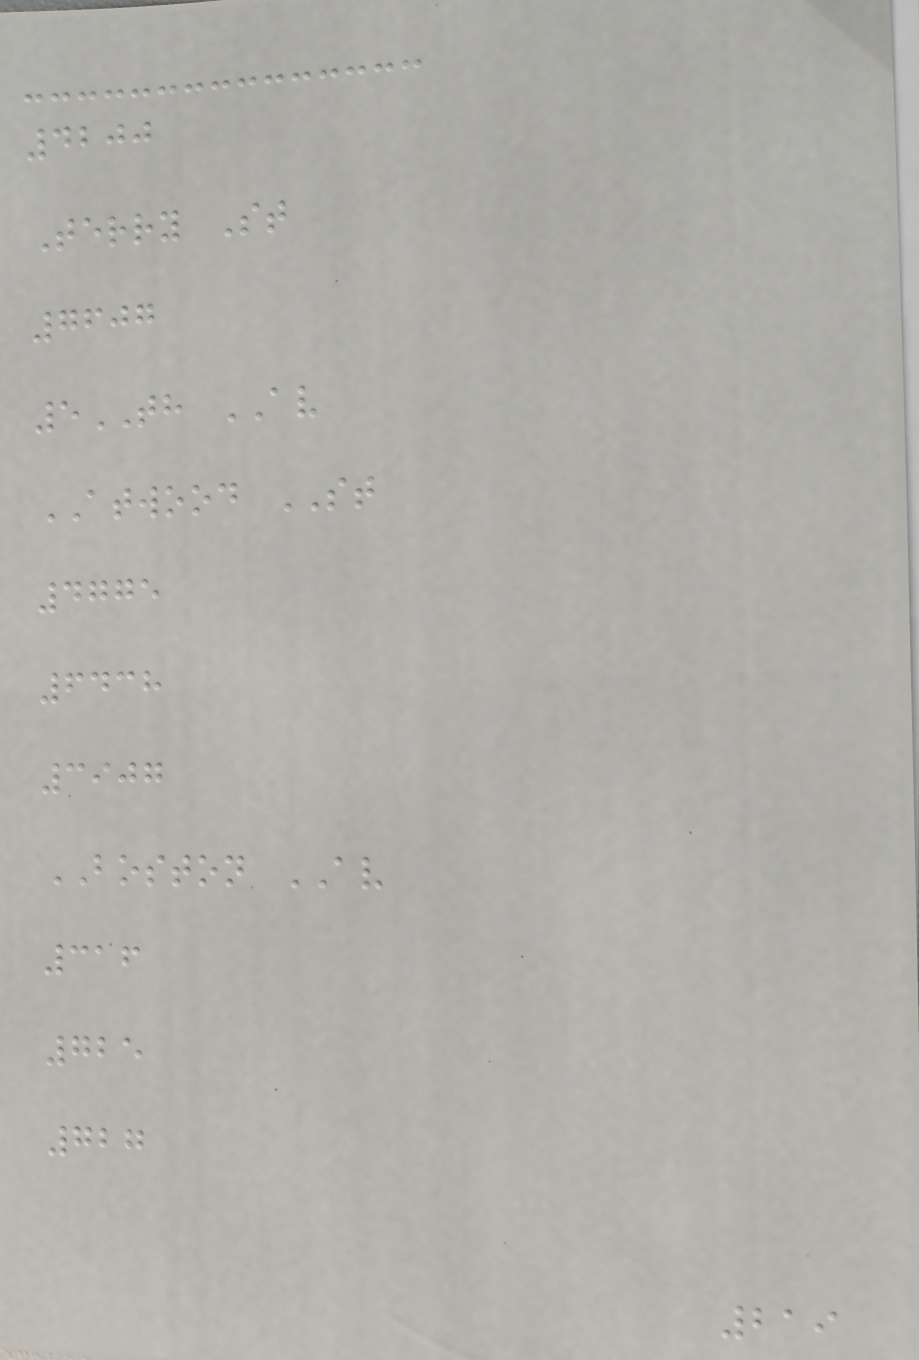4200
Terry St
7607
5TH AV
ATWOOD ST
4775
6438
3907
BOSTON AV
316
725
727
219
